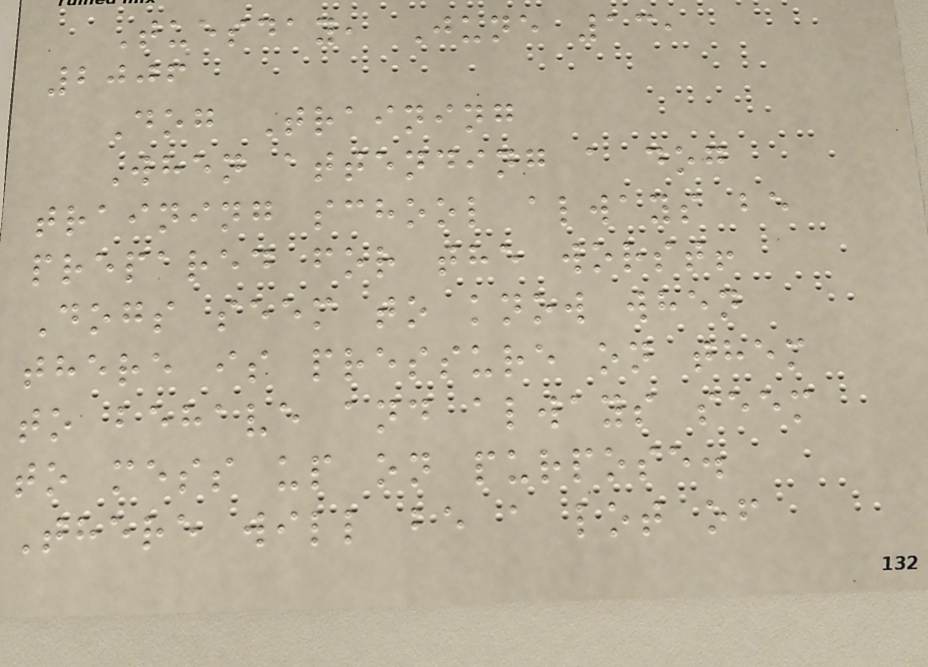Tuesday, June 13,
2006
Dog Training
When attending a dog
training school always be
prepared for the worst!
Dogs seem to know when
there is pressure on them
to behave and always seem
to mess up on purpose.
There will be a lot of
